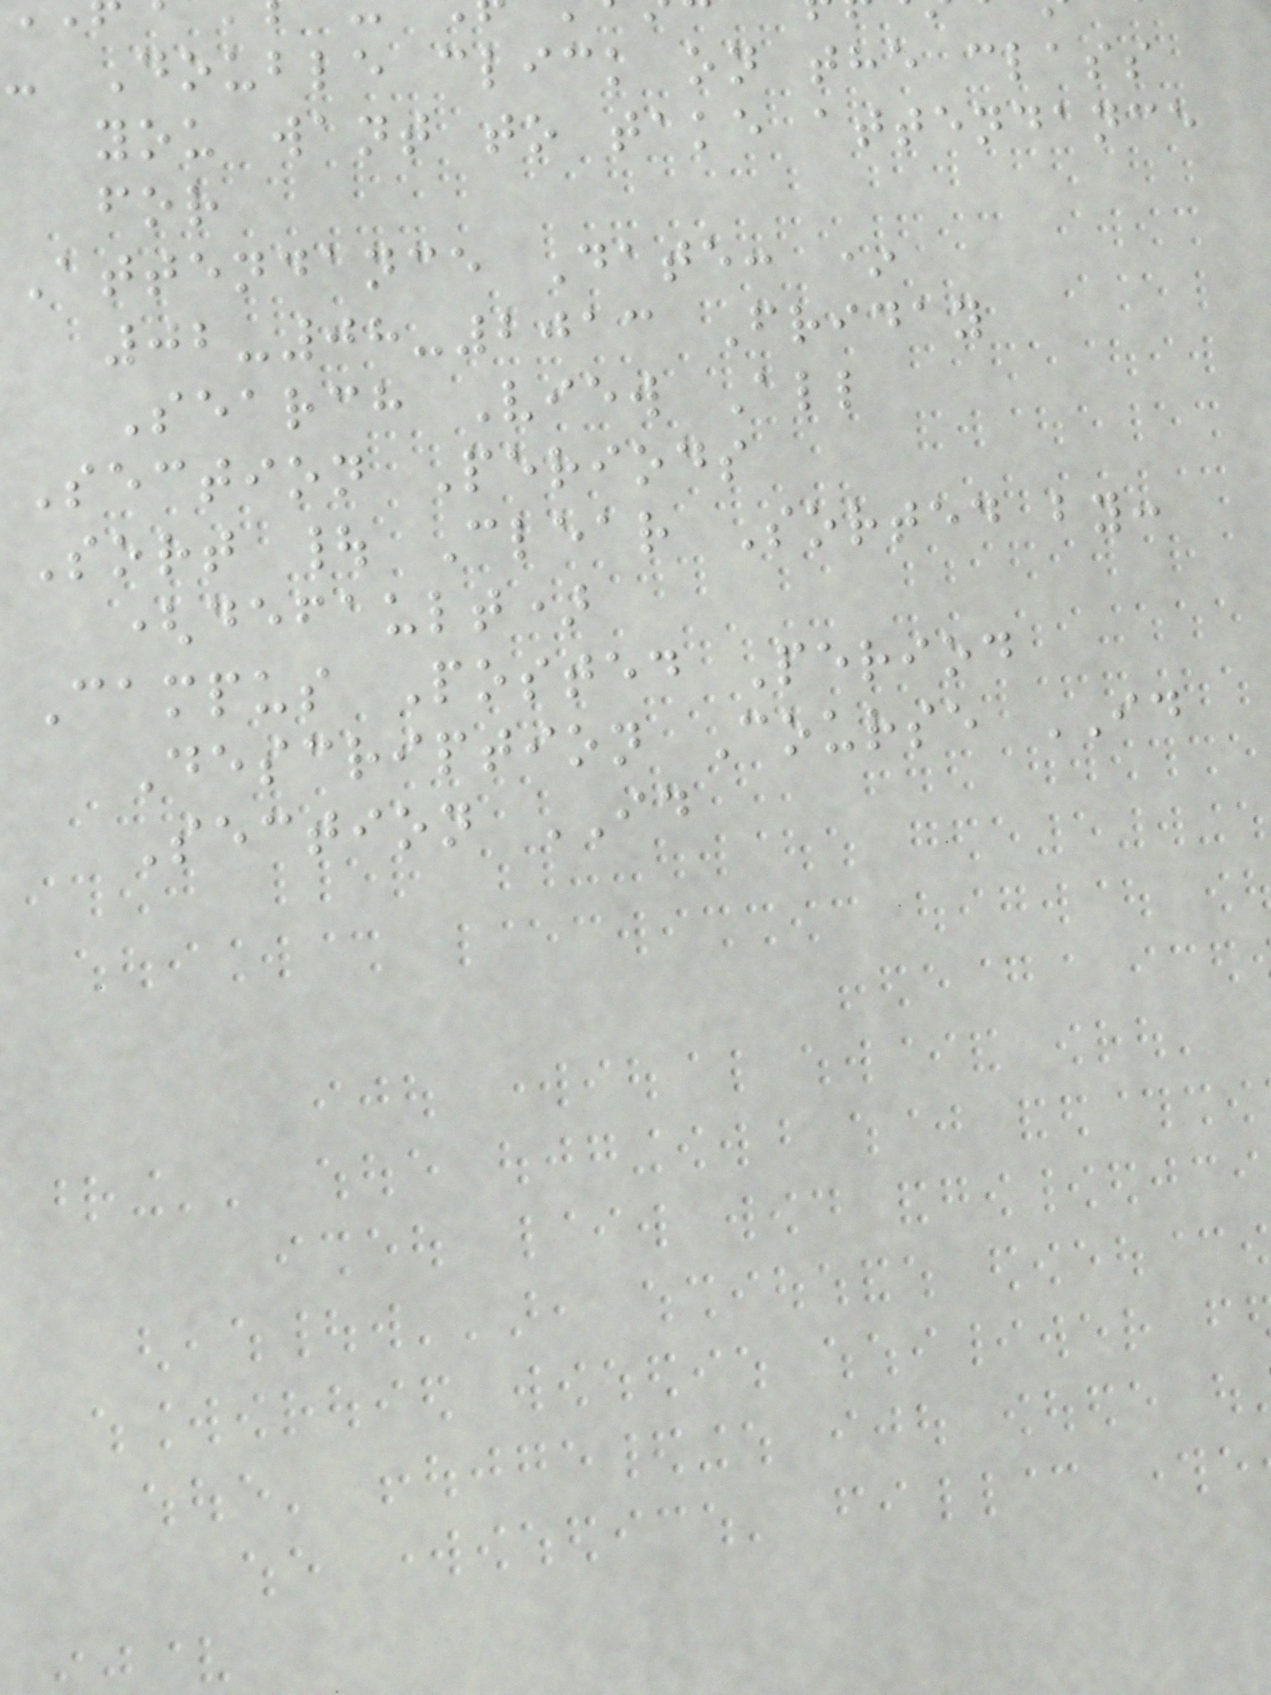- Double click on the class
you want to take attendance
for
Attendance Date: *
02-08-2013 Friday
Search View All
Section Periods
Sort | Clear Sorted by:
(default)
Campus Posted Period
Description Course ID
Section ID
